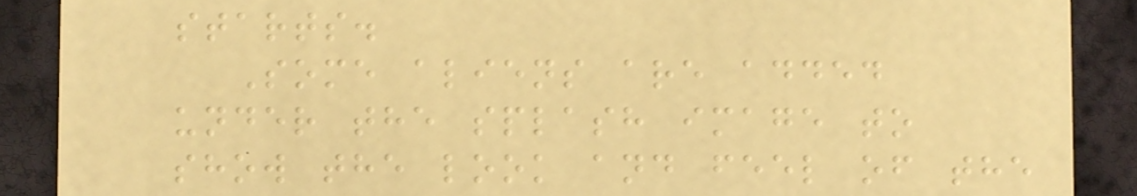starts.
Some aliens are added
under the splash image to
show the look and feel of the
